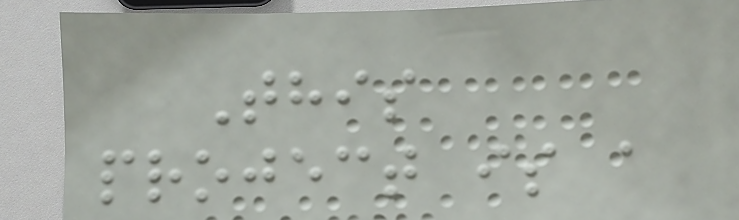This
project is a
